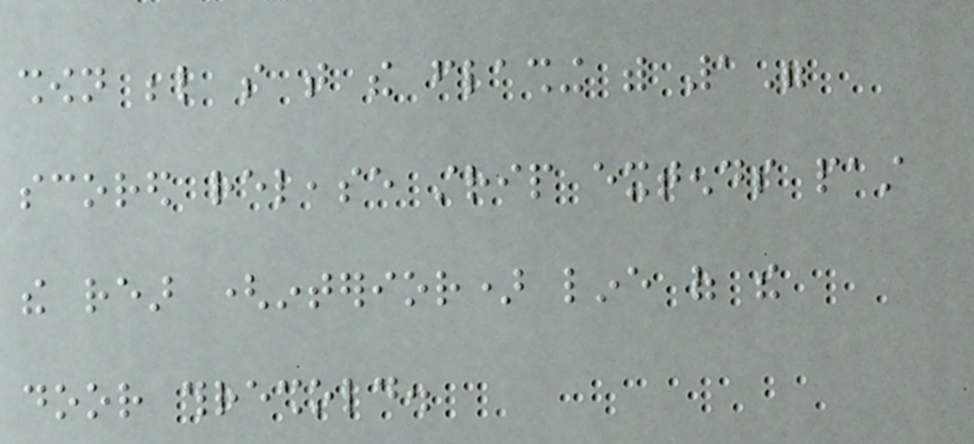shown below so that the flashing with 1"
scored release strip extends past
the rear (interior) line of the
door threshold.
